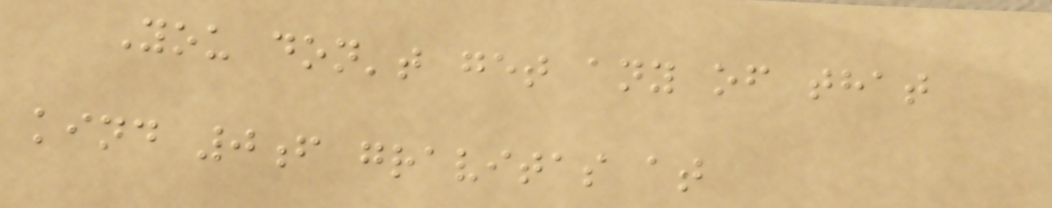You don't get any of that
kind 0f gravitas at
